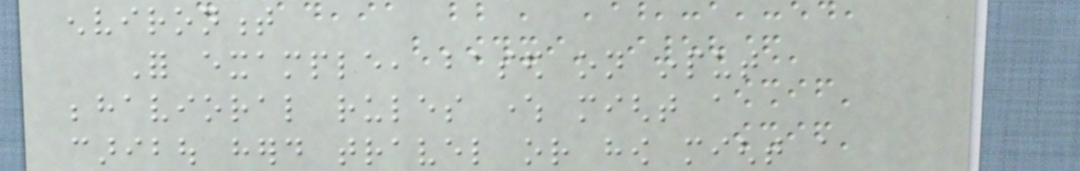environment
For example, based on input
behavioral rules where might a
caribou herd travel or how might a
